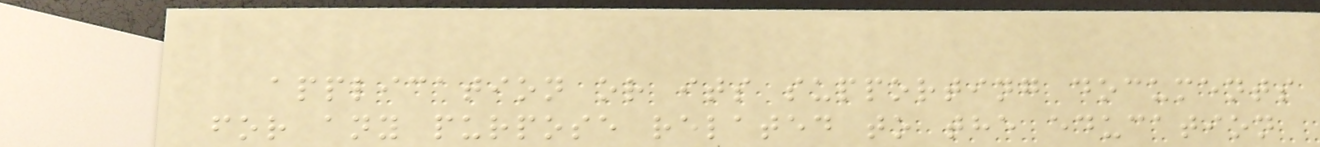application or its supporting documents
for any purpose related to the education
